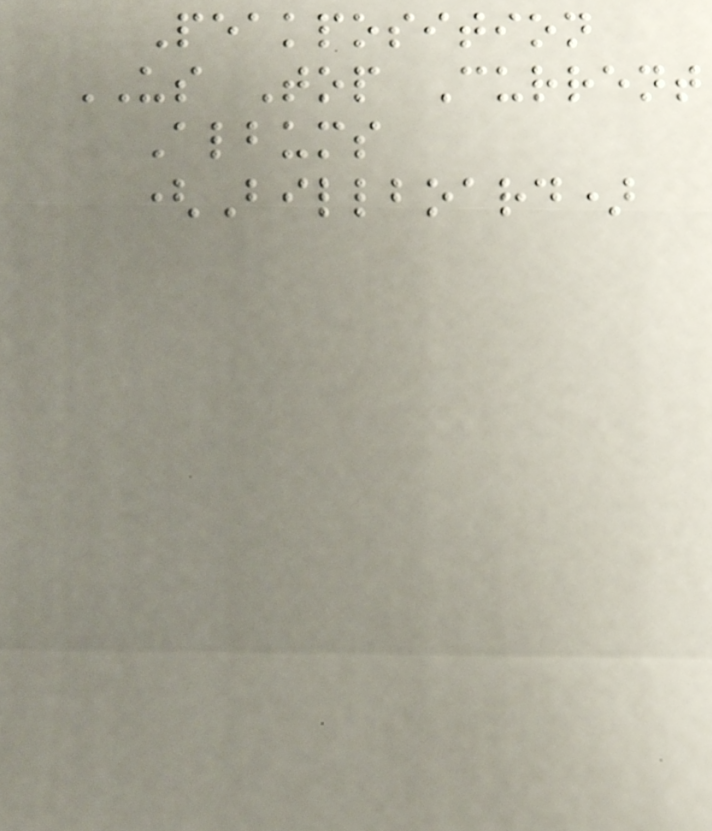Peakposition
US Top Current
Albums
(Billboard)
